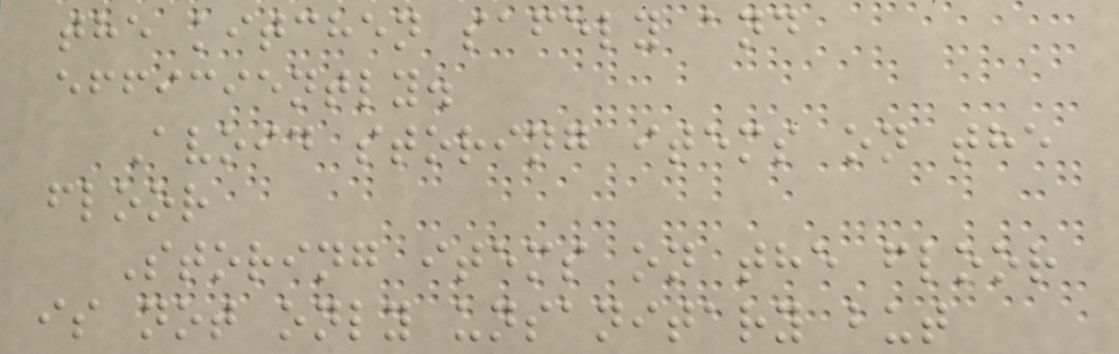the kitchen safely and
efficiently.
Avoid storing items on the
floor
Storing items on the floor
is not only unsanitary but
